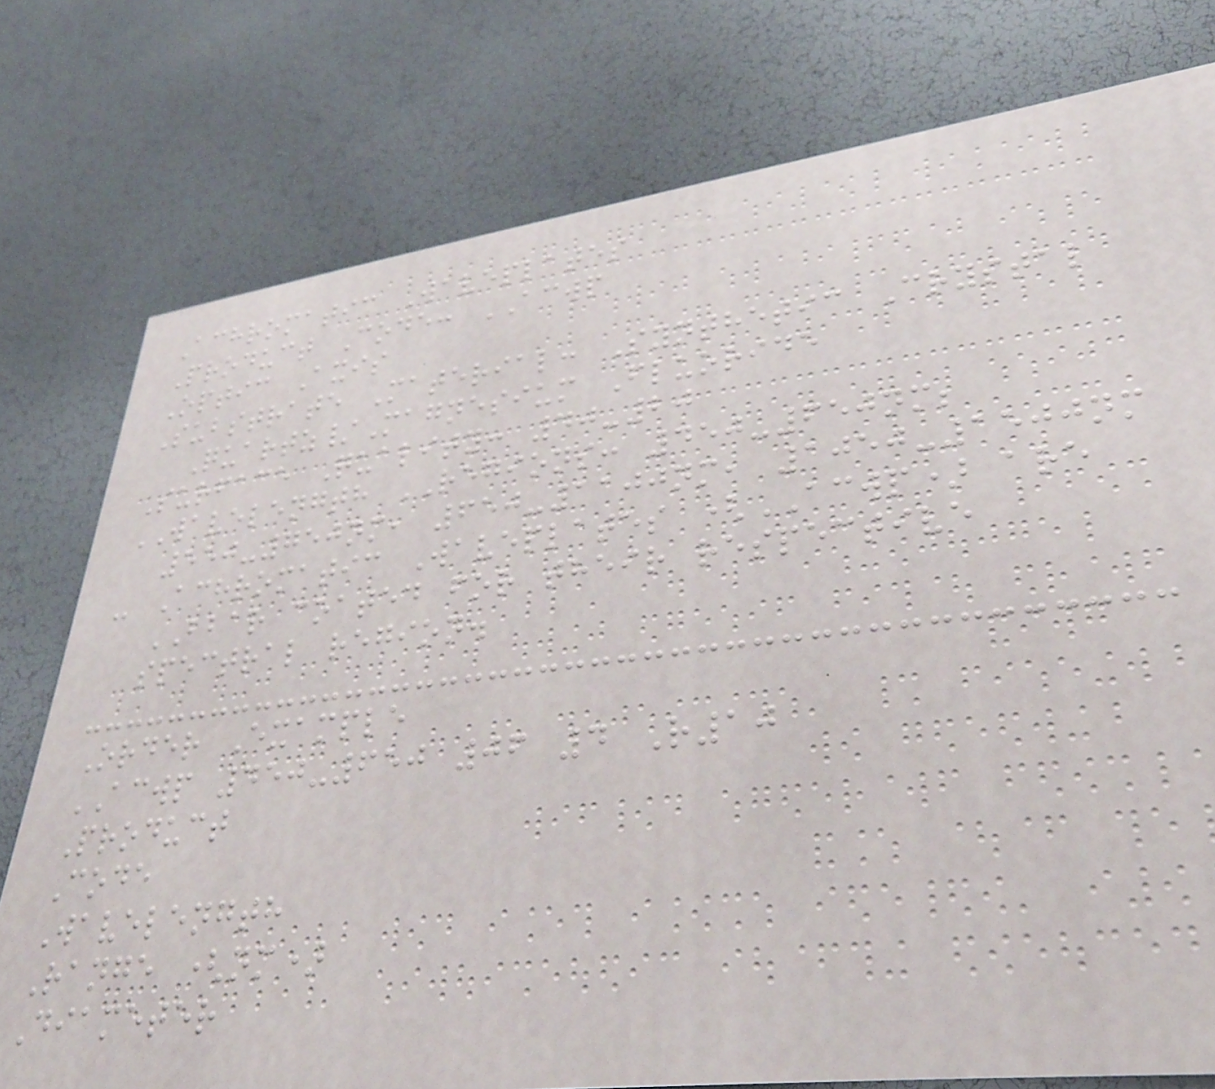Achromatic Waveplates
Product Code: ACWP
Optic Axis
Substrate Material: Synthetic Crystal
Quartz/Magnesium Fluoride
Surface Quality: 40-20
WAVELENGTH REGIONS: 450-650nm;
550-750nm, 650-1100nm, 1050-1500nm
- Achromatic Waveplates (ACWP) are
BBAR coated for their respective
spectral region.
Order Example
ACWP 450-650 06 4 R10
Product
Code
Wavelength
Range (nm)
Diameter
